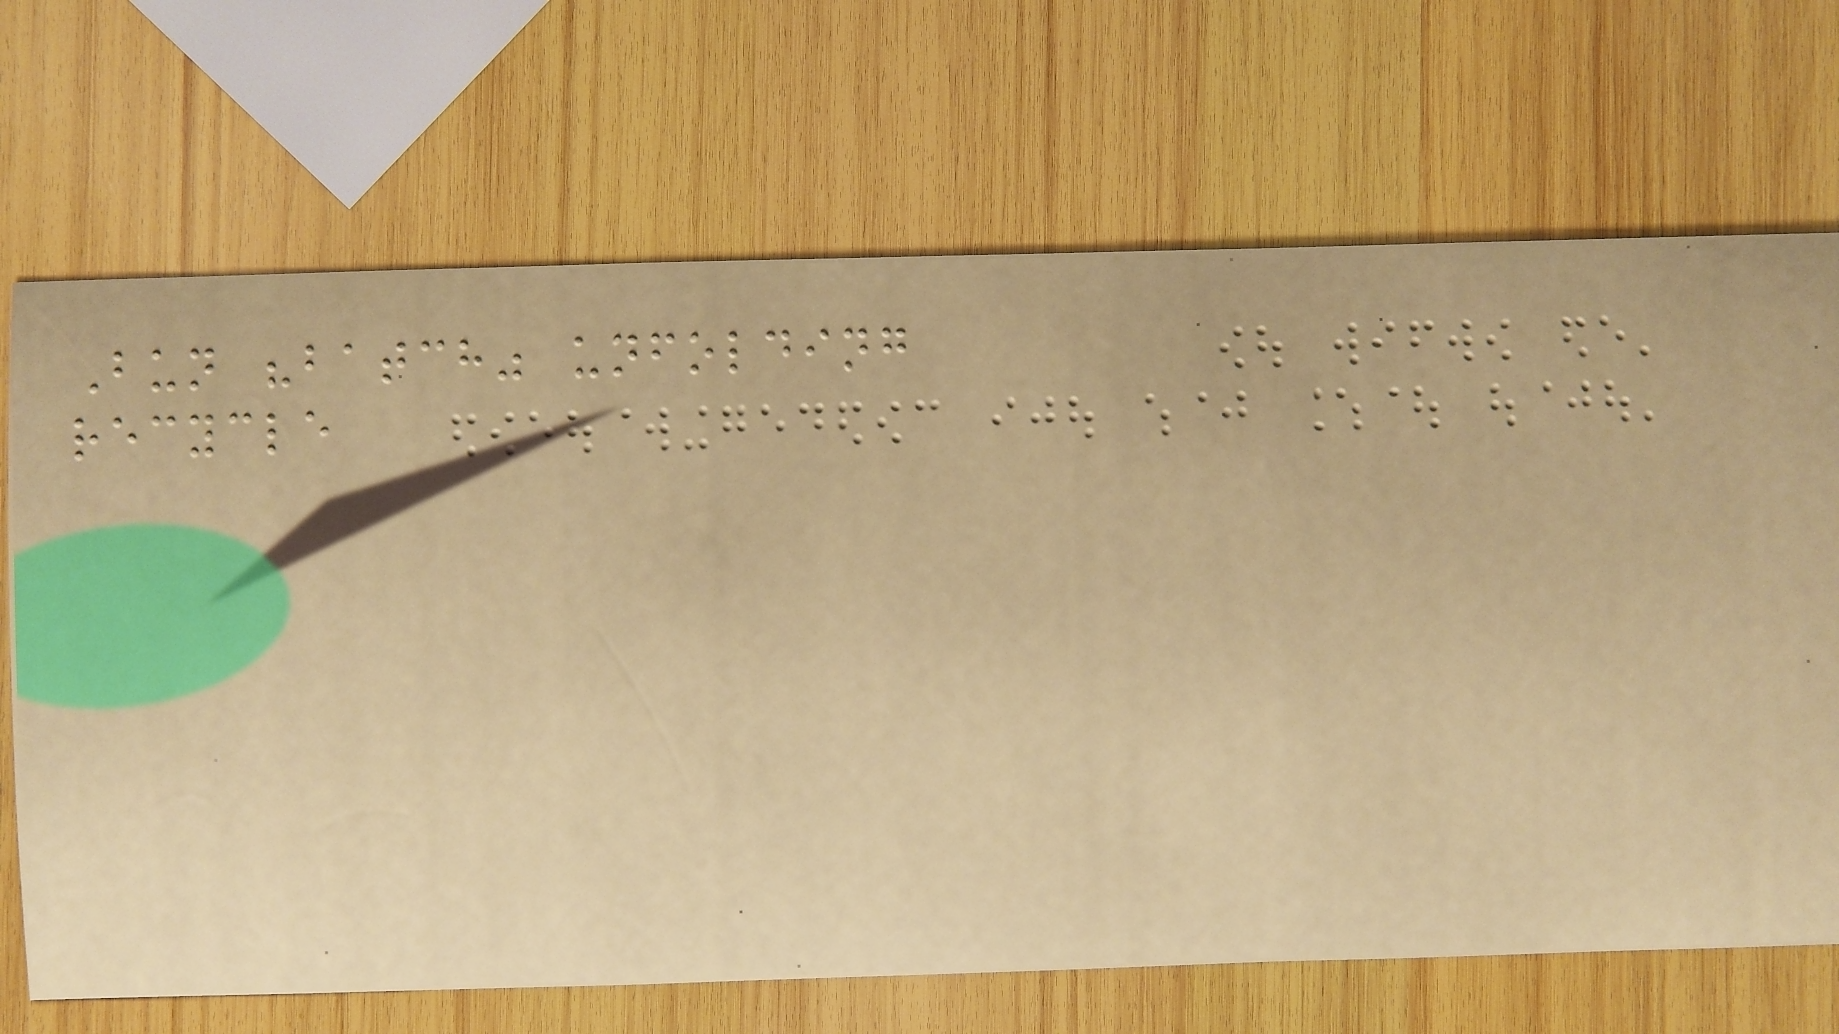Bun "batch" unfolding
recycle
